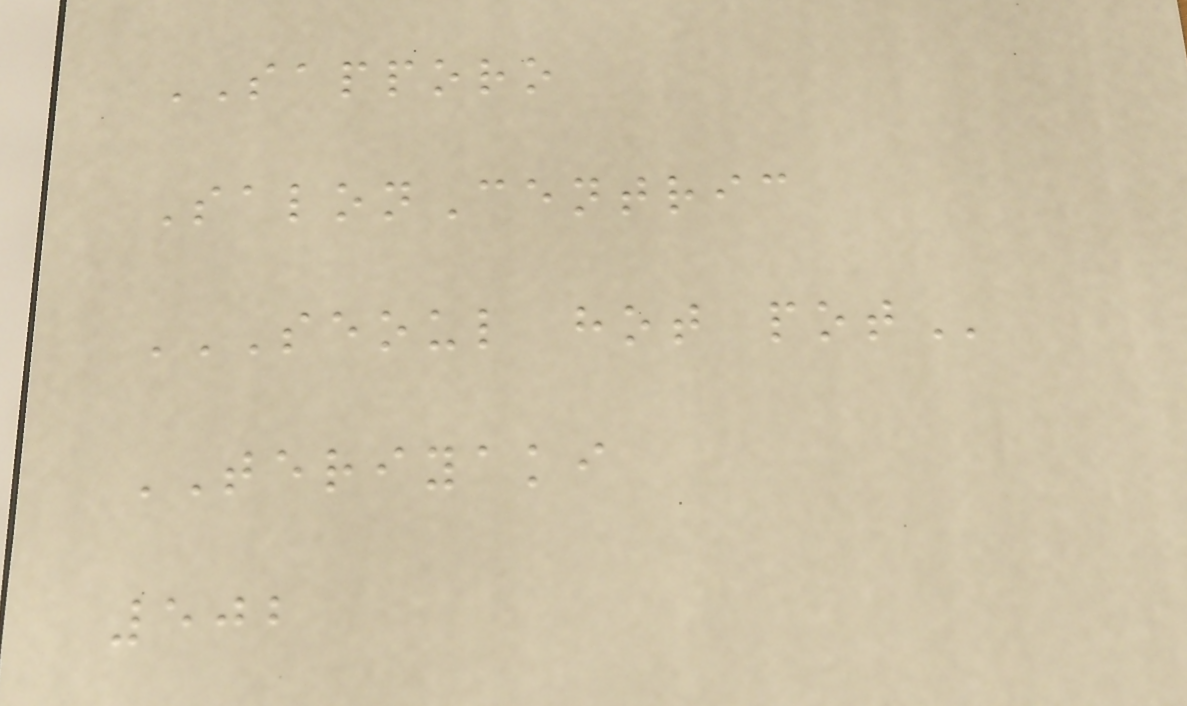SAPPORO
SalonCentric
SEOUL HOT POT
TERIYAKI
502
